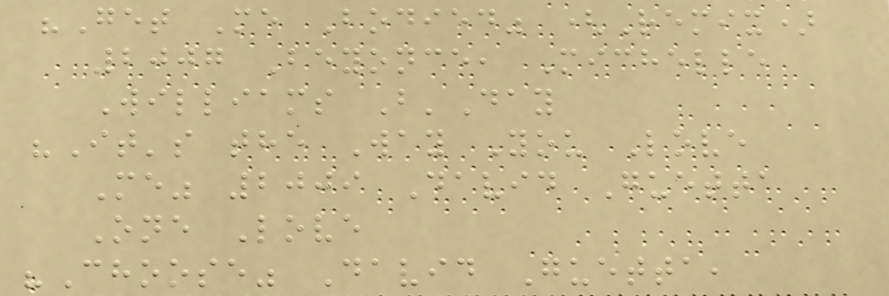"Get Me Bodied" (Remix)
2007 Beyonce, Michelle
Williams B'Day
"It's the Way You Love
Me" 2009 David Guetta
One Love
"Choose" David Guetta,
